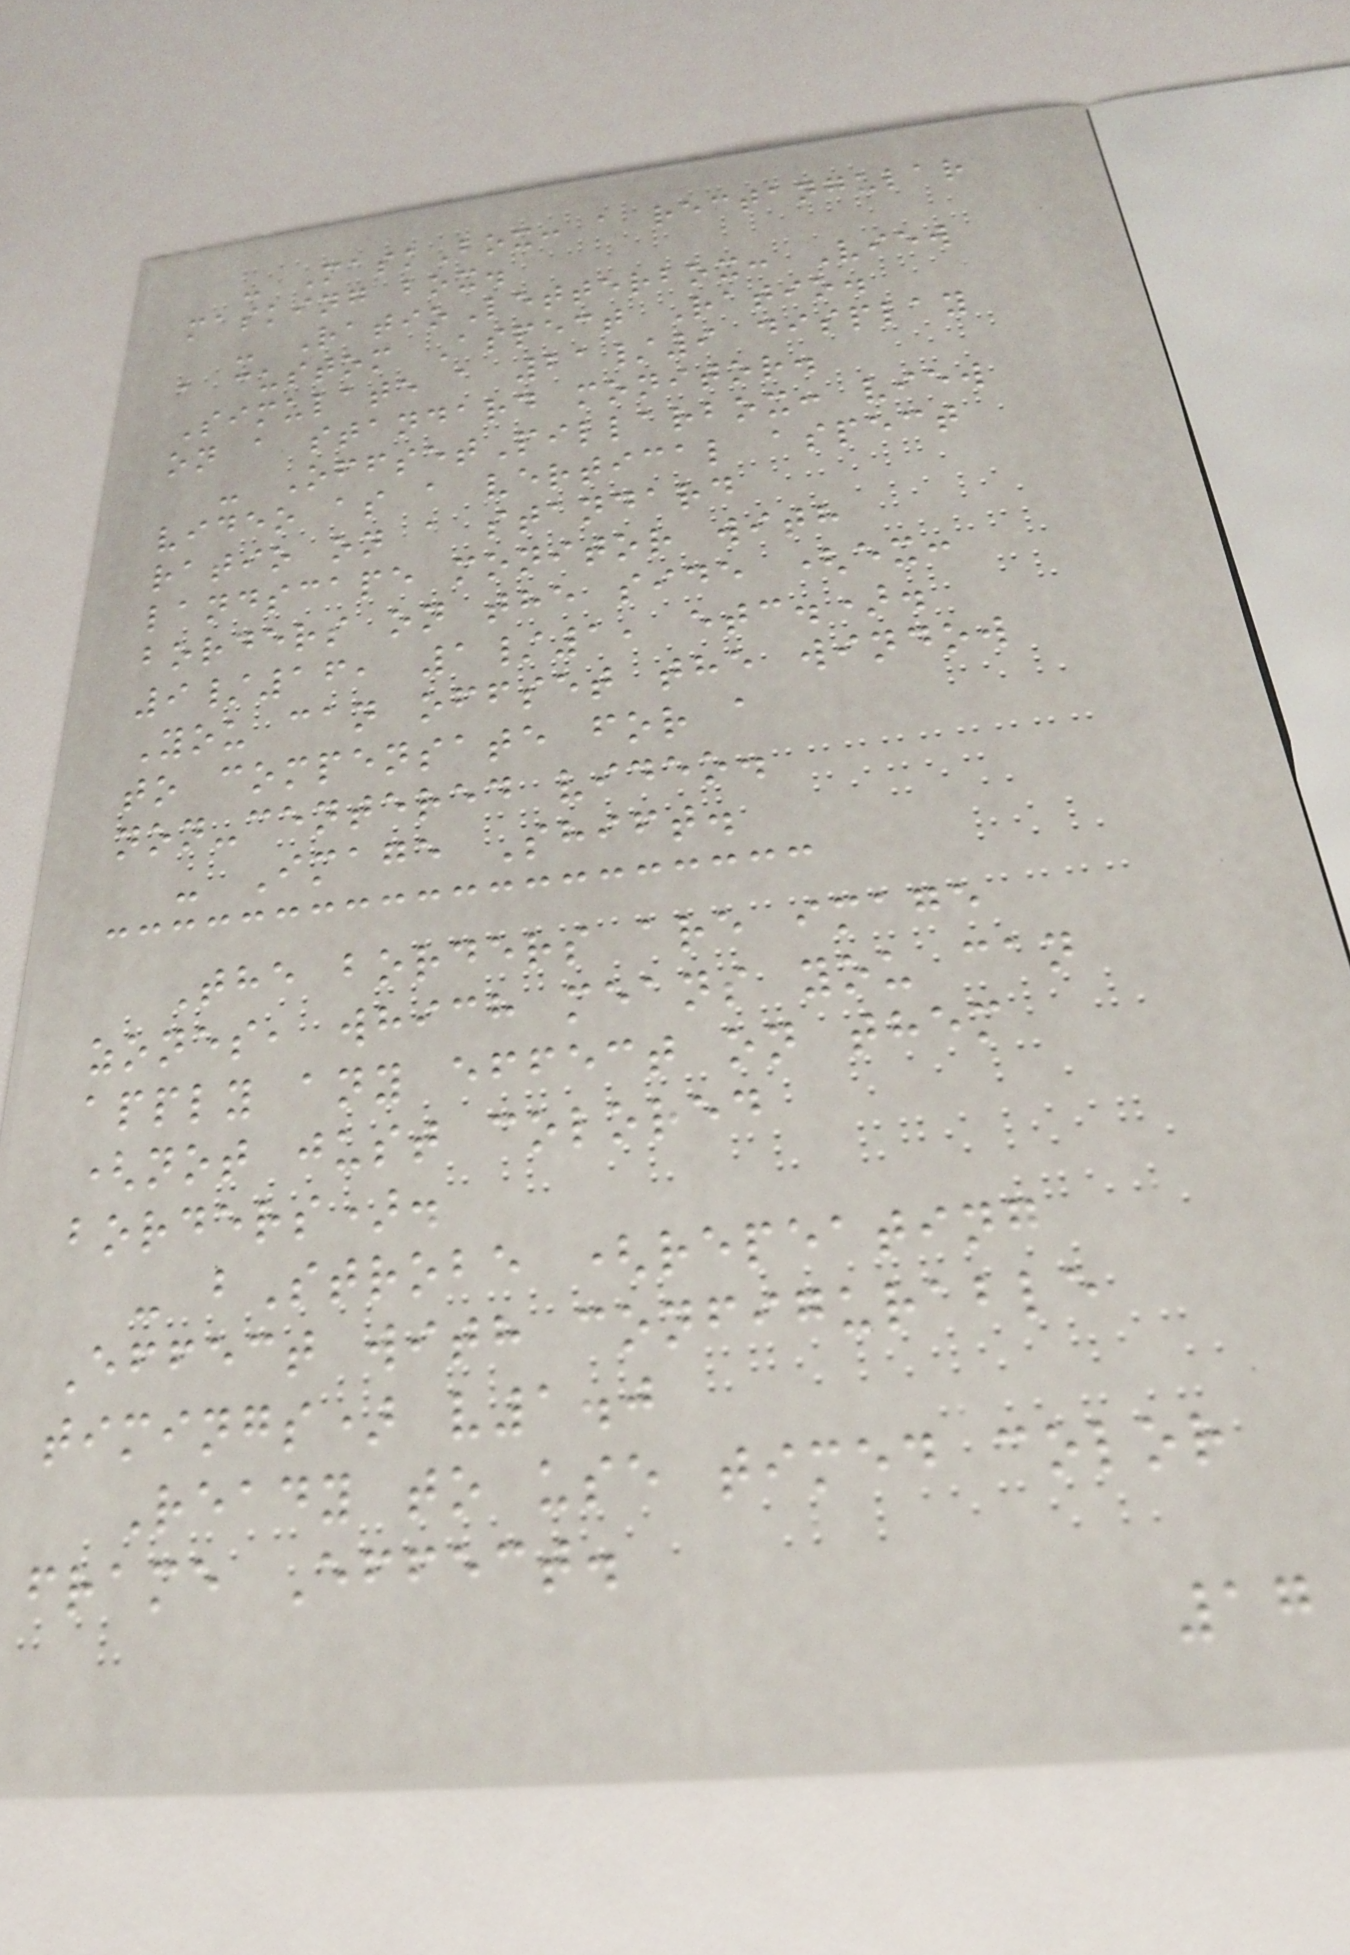- MaskBox: a rectangular
masking box.
- RatioLetterbox: View
a custom Aspect Ratio.
Simulate a 21/9 display
on a standard monitor.
- OffsetPillarbox: view
video as a vertical aspect
ratio on a standard
landscape monitor with
borders on the side (ex:
9/16, 1/1, etc.).
You can offset the window
to compensate for a
non-centered video.
- Image Shift.
The borders are image
zones, which means you can
apply any effect on them
(not just colored
borders).
- bStrobe (repeating
Effect with configurable
timings) v1.0
Ready to use timed color
frame Effect.
17
